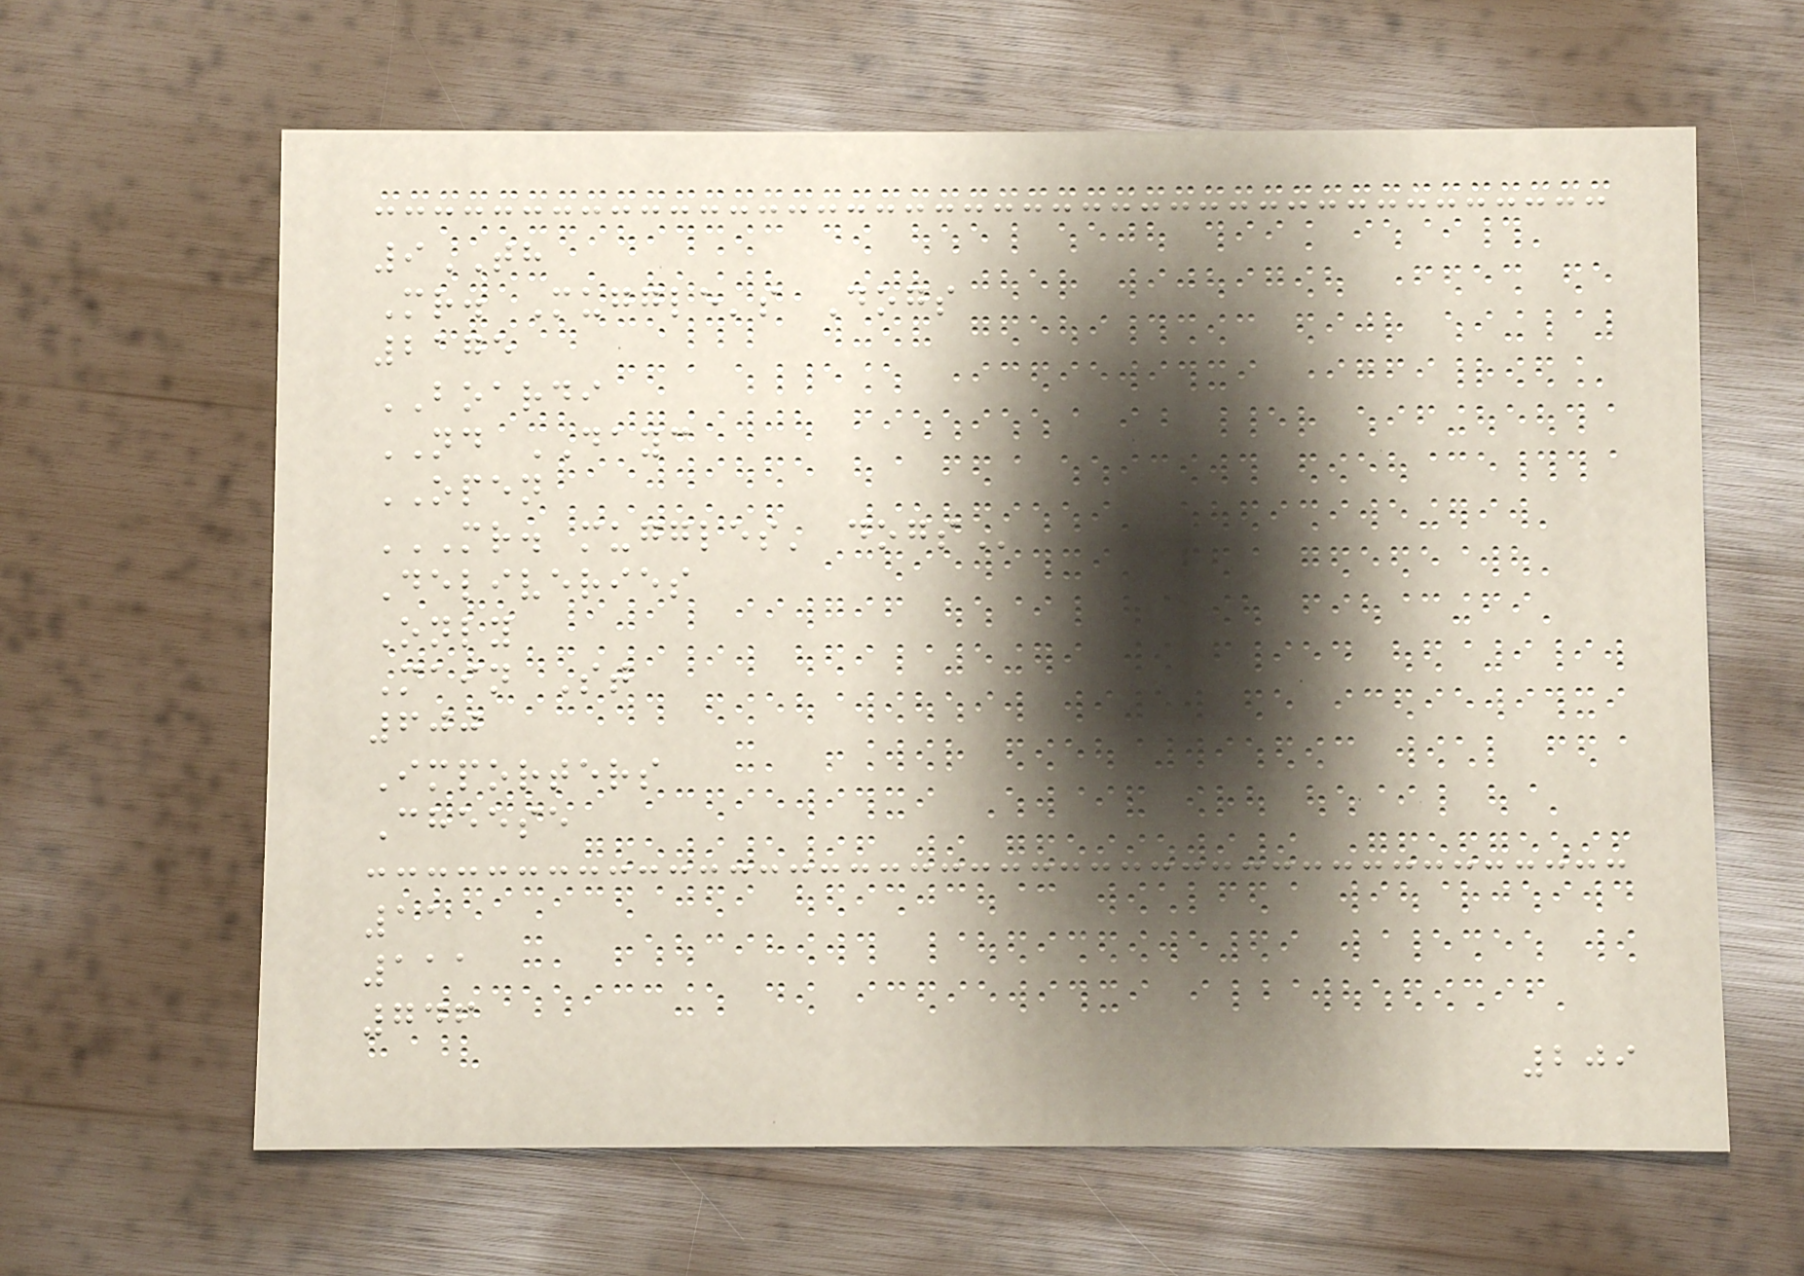9TH
Mr. Muggle's Dogs
2175
BOARDI
ND DAYC
OPEN
MR. MUGGLES' DOGS
Deliveries
Only
Main St
600
Importers
Cheese
11
111
746
209
